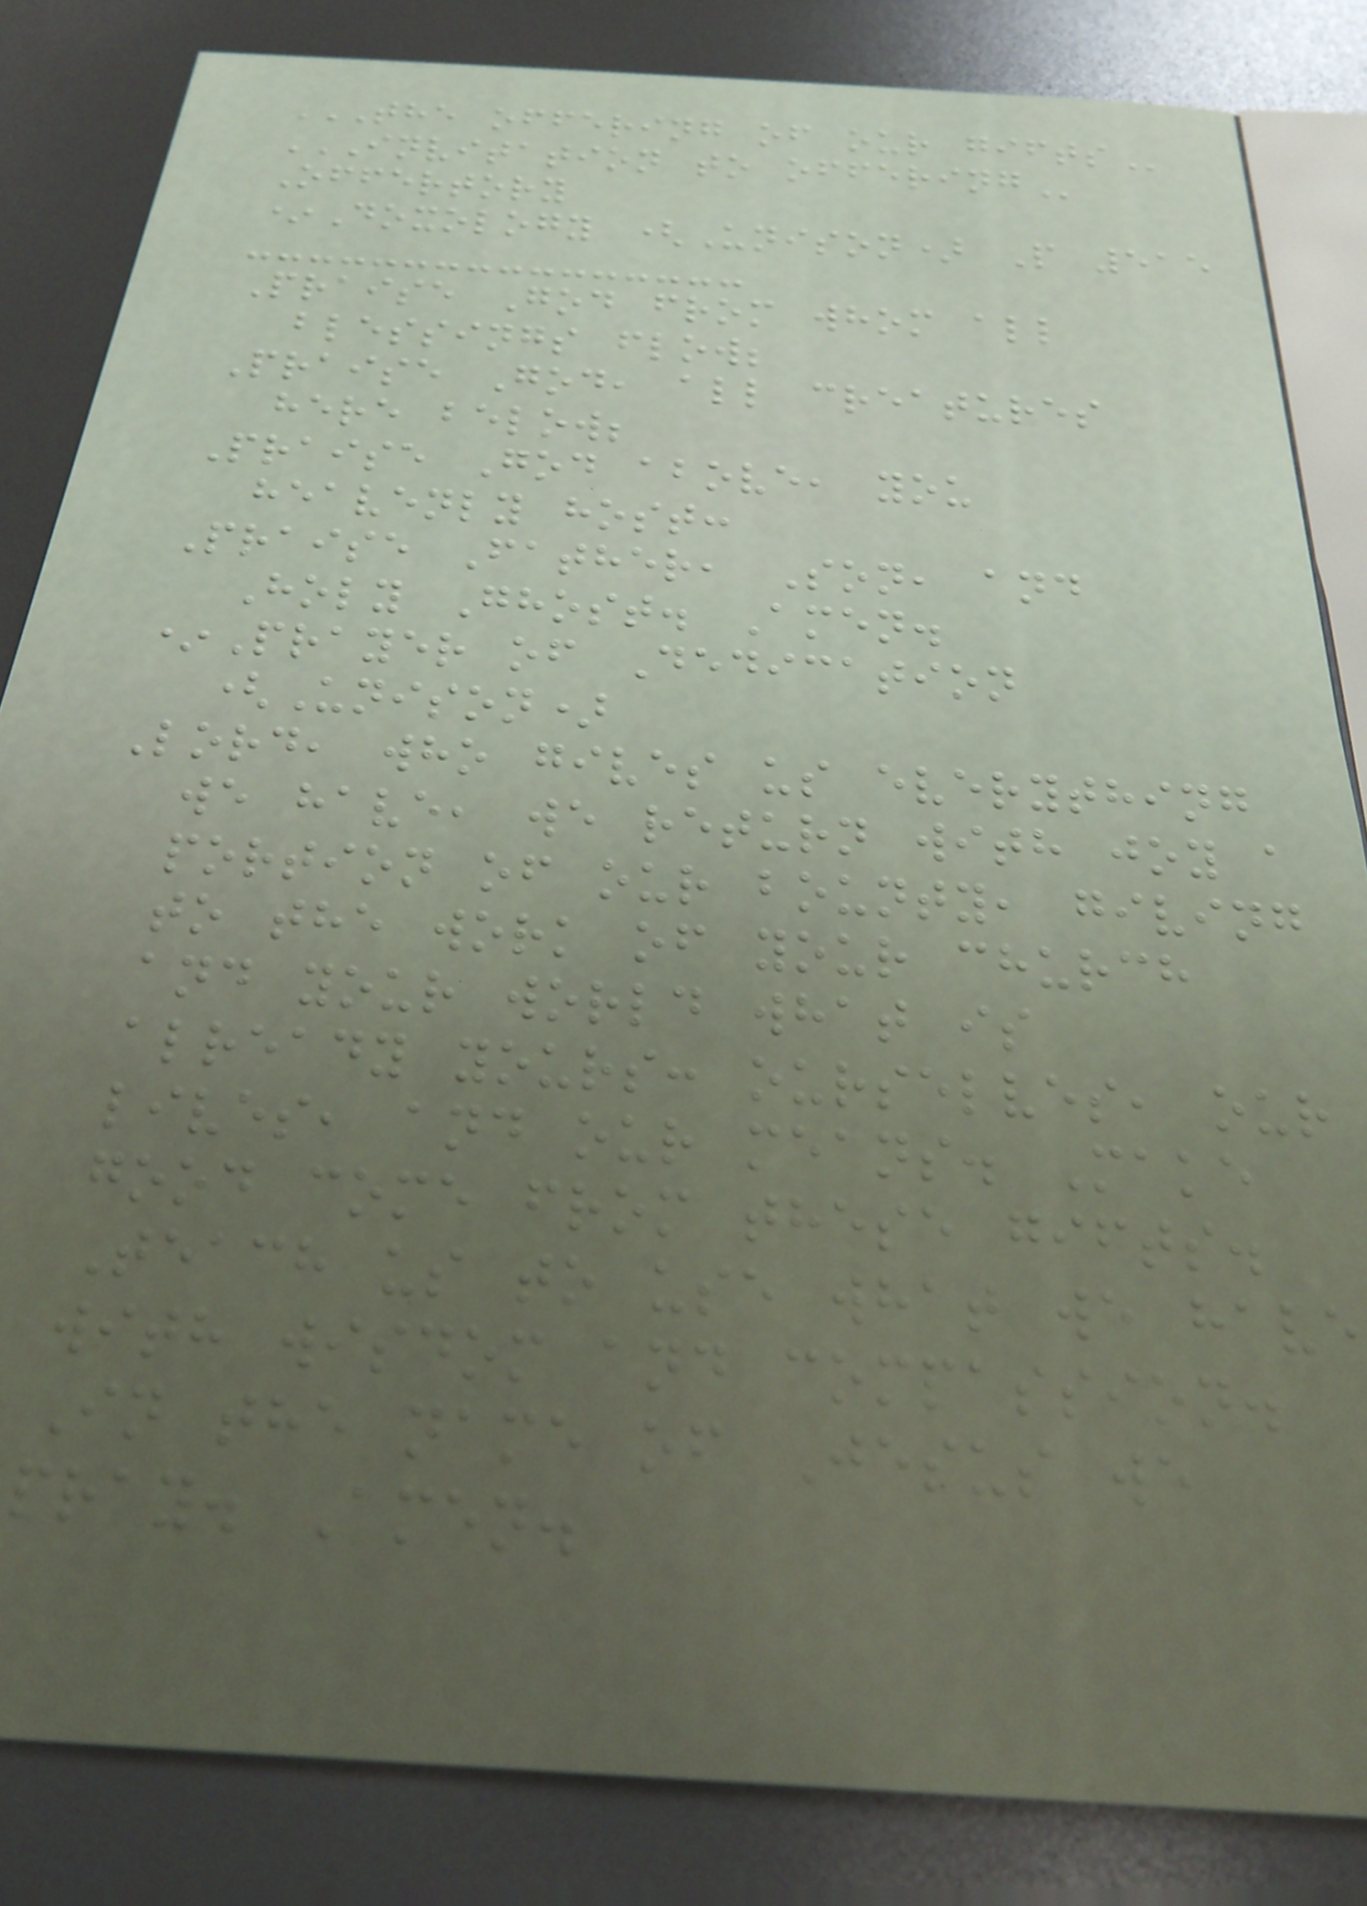THE OFFERING OF OUR GIFTS
INVITATION TO OFFERING
Offertory
*Doxology (Unison) P 515
Praise God from whom all
blessings flow;
Praise God, all creatures
here below;
Praise God above, you
heavenly host:
Praise Father, Son, and
Holy Ghost. Amen.
*Prayer of Dedication
(Unison)
Lord, who gives us everything
we have, we return with joy a
portion of our bounty, giving
to the work of your church
and your world what is
already yours: ourselves, our
lives, and our means. Make
good come from these gifts.
Teach us to use what we have
with wisdom and compassion.
In the name of Jesus we
pray. Amen.
